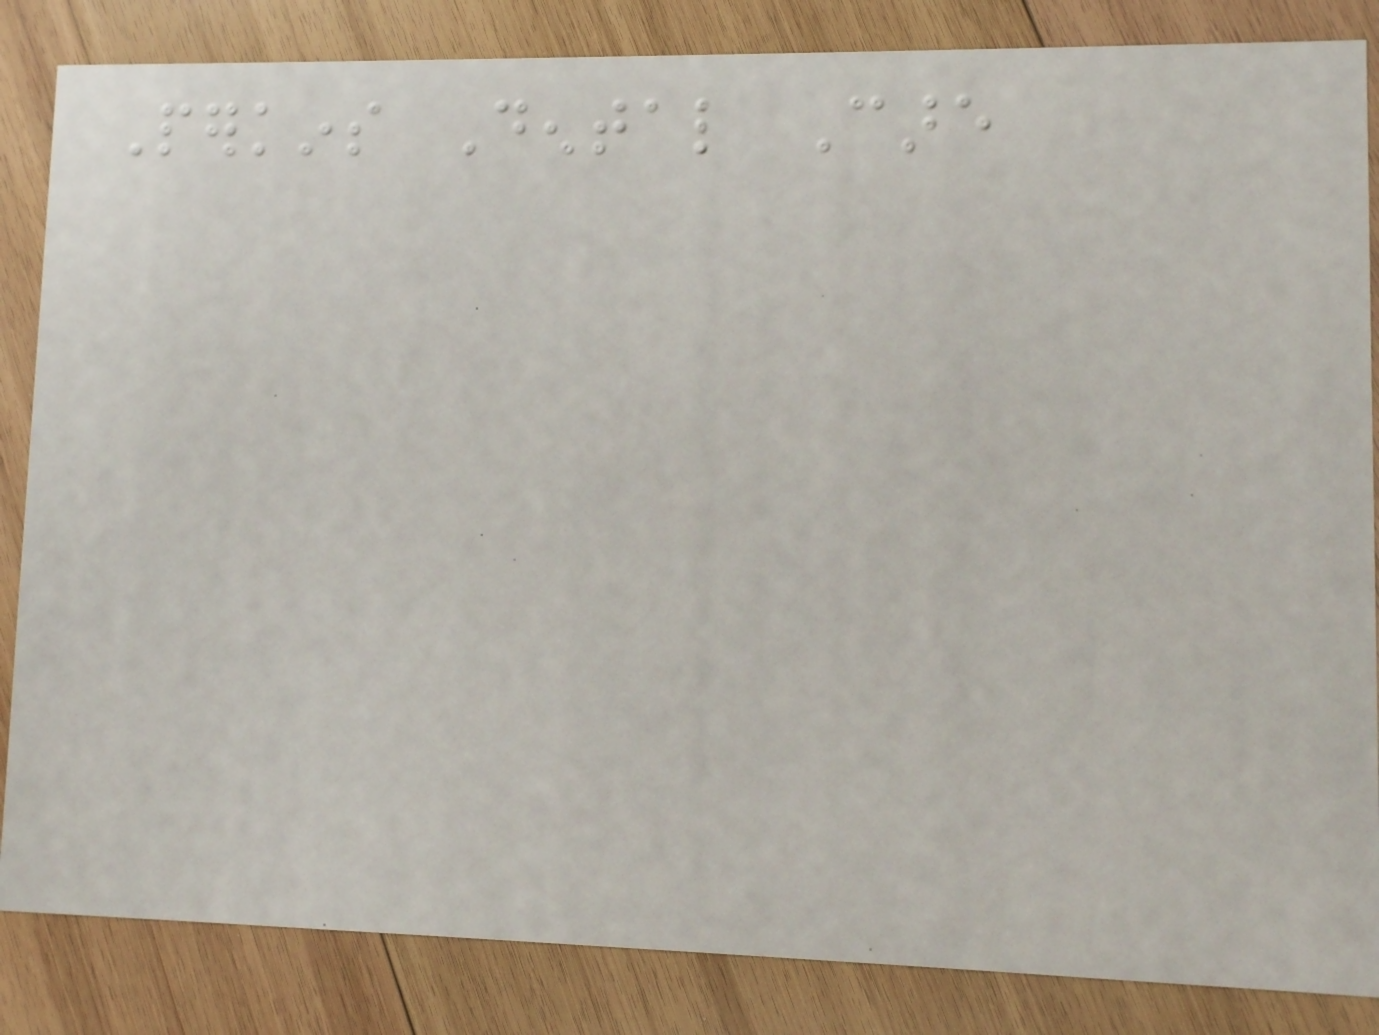Perkins Dental Care
